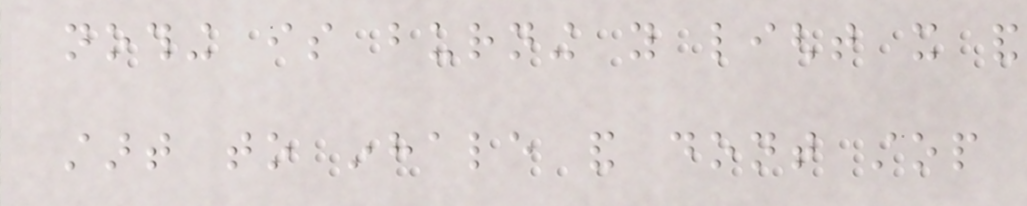nothing is burning you light it and
start to inhale and dont stop
